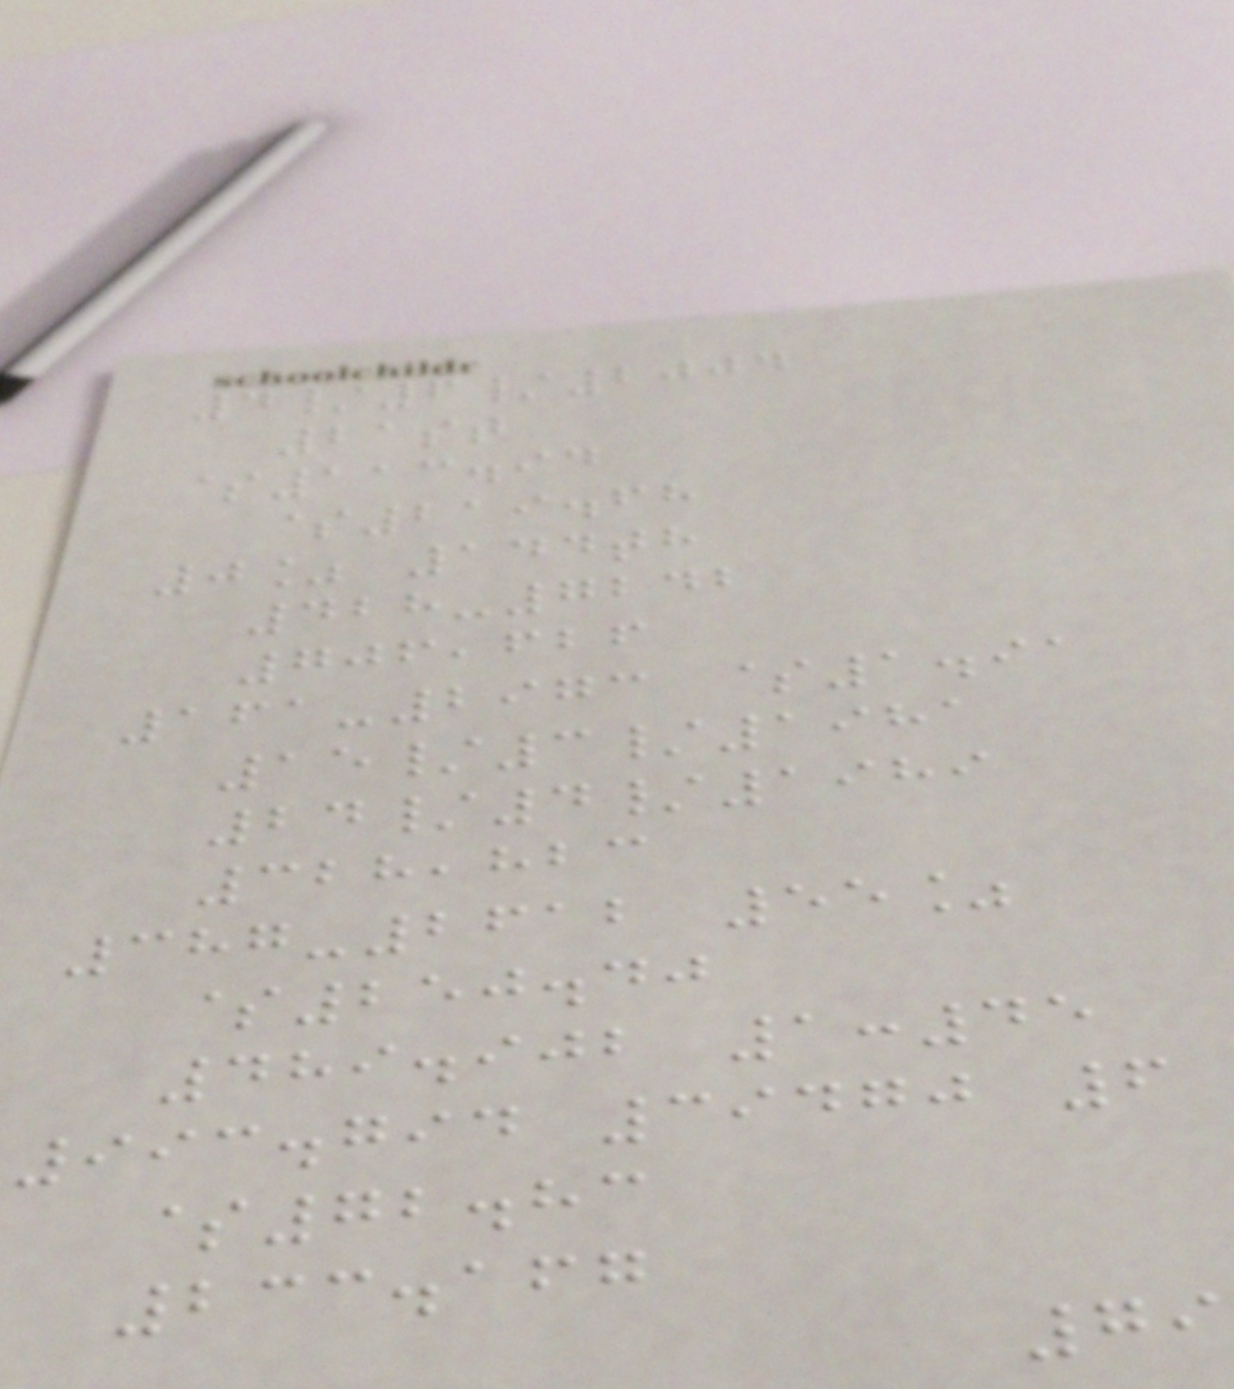4/6/2004
21st
$113.94
$219.68
0% 144th
428-7242
706,626
161-2973 $1.91
15/3/1981
24/4/1989
328,823
387-2612 55%
$250.40
489.902 1:45
993.794 39470 6
$72.83
233.167
79
